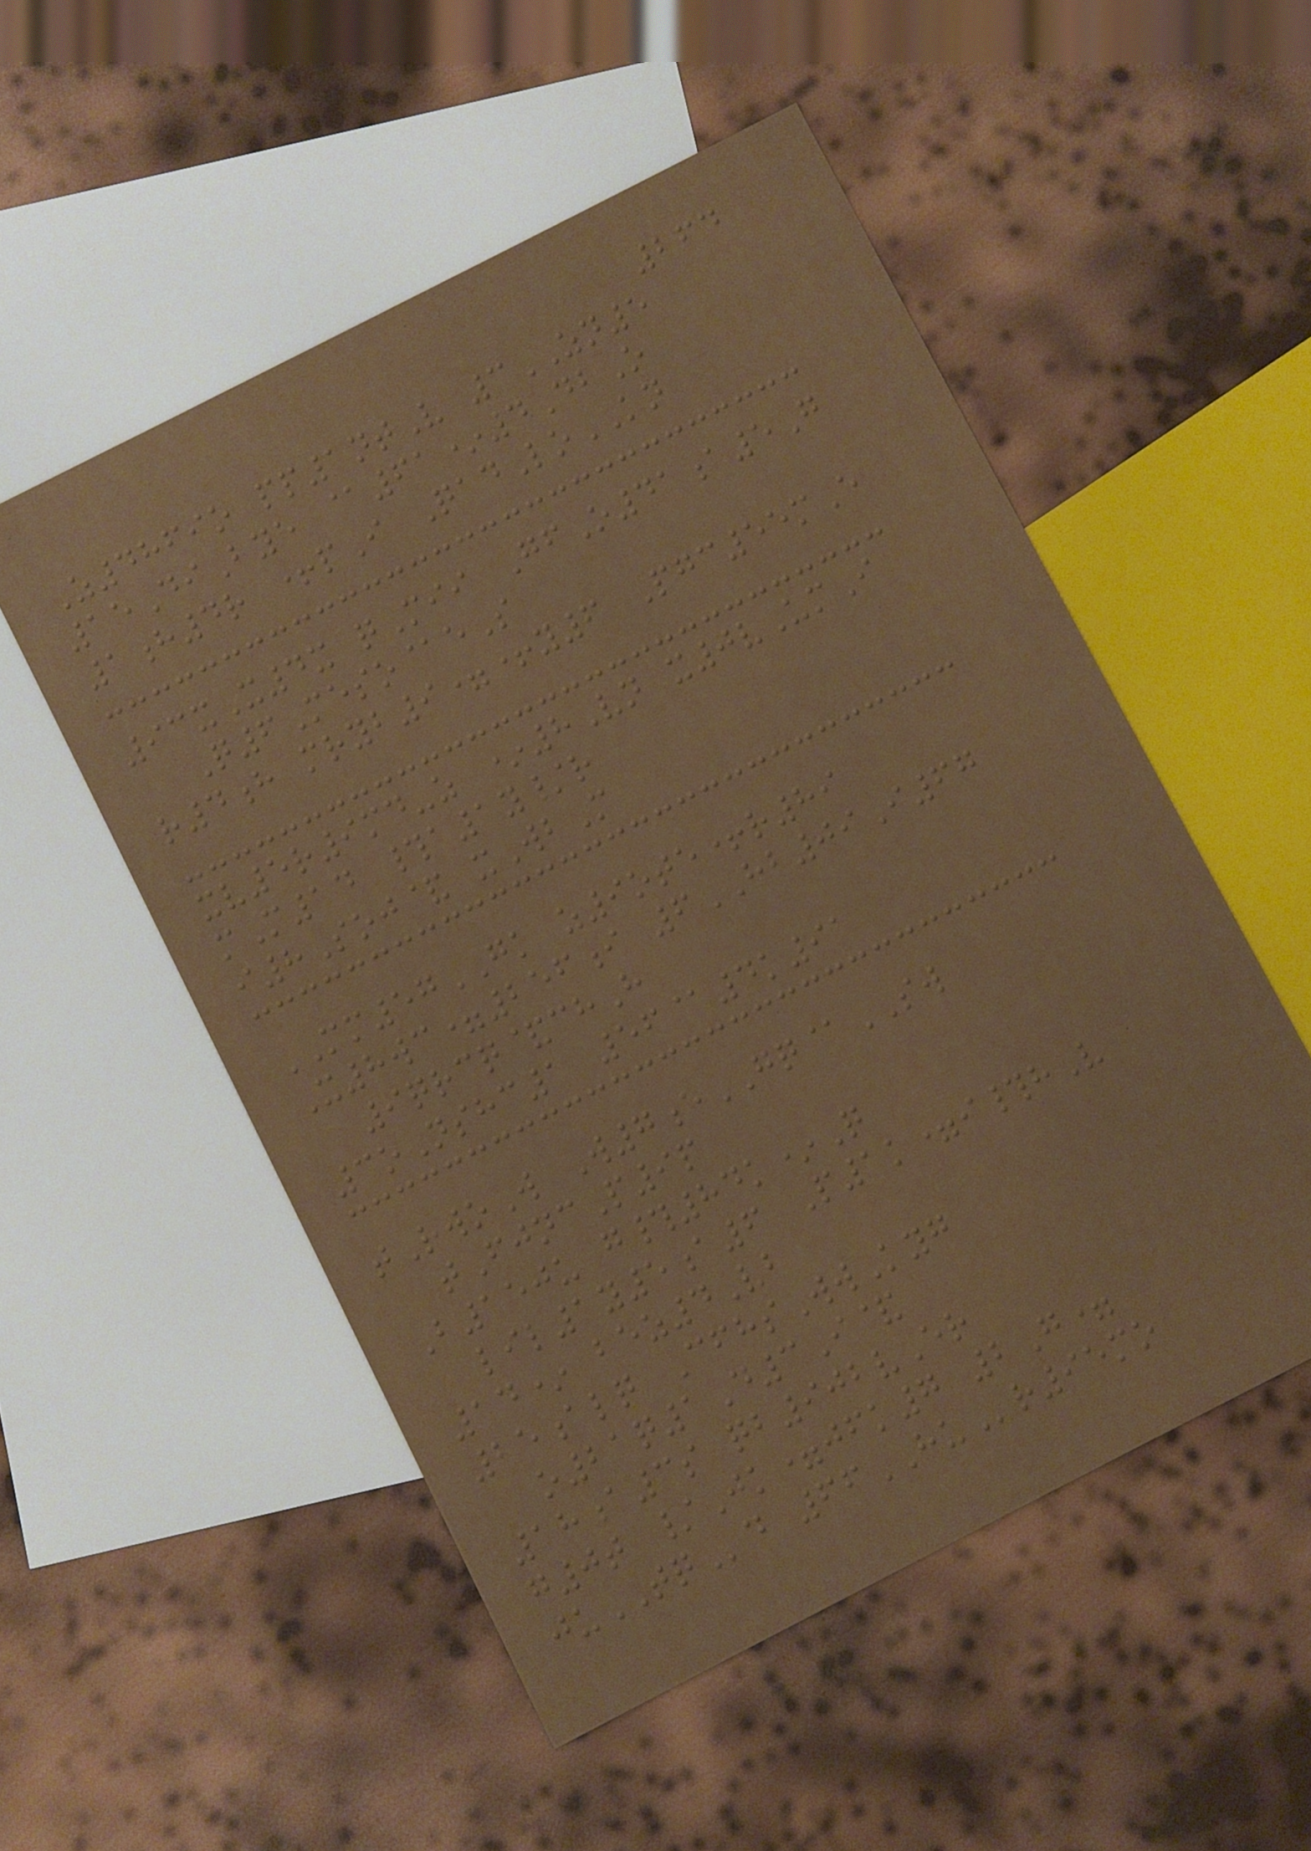264
Z4869o pp1ntV 3ZN5
15DiBye @61*4DbO
1h4r +pI QadLoKN
93xX4x qMii GfO41a5G
Q6Meso@eS
r4h mryb9=+y6 Pgc55mE
xv5r9md-z *8Vn x0vUmI
mM14 #a1y/r
i8Soj& xWbM
MM57GK z9ote+r89
X8wc=256i 6HB09I67
9qrcq&chH
3oNshc1 56@4k91
tRwoW W7eGQ@SW
tFjncP9p
B150u g#84k*Q
lil1y5a6 P1k=i#hV
14* bez4Vb
25alq CfhsWwKyg
o21q1D3I&
18a3s qb902vEr
g0t /Jk=jfk7 2G=
juTQd 66HUr95mo
